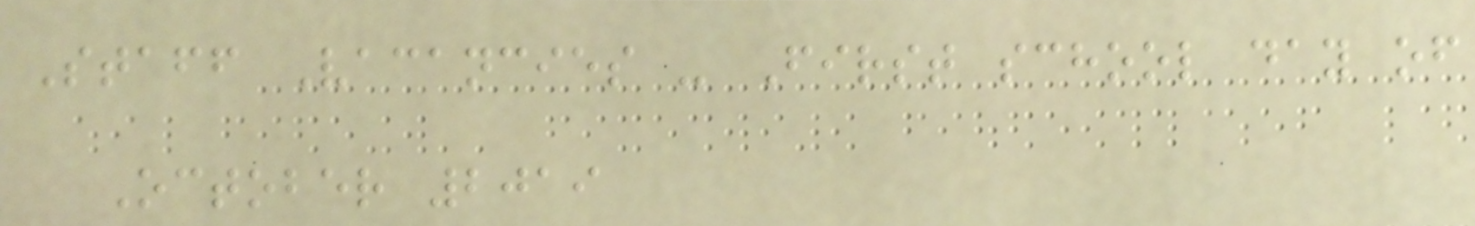Staff Vacancies - First school day of
October 2019
